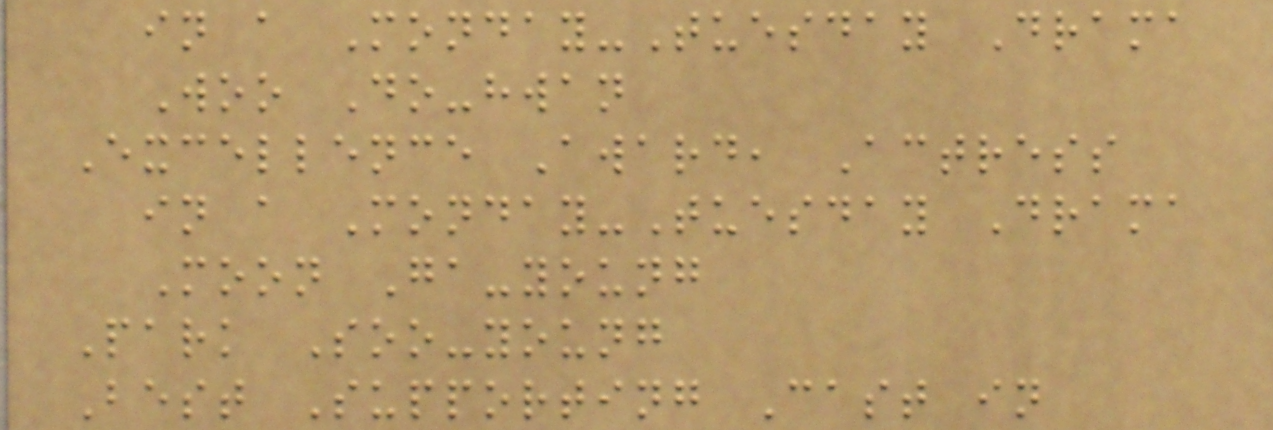in a Monday-Tuesday Drama
Woo Do-hwan
Excellence Award, Actress
in a Monday-Tuesday Drama
Moon Ga-young
Park Soo-young
Best Supporting Cast in
